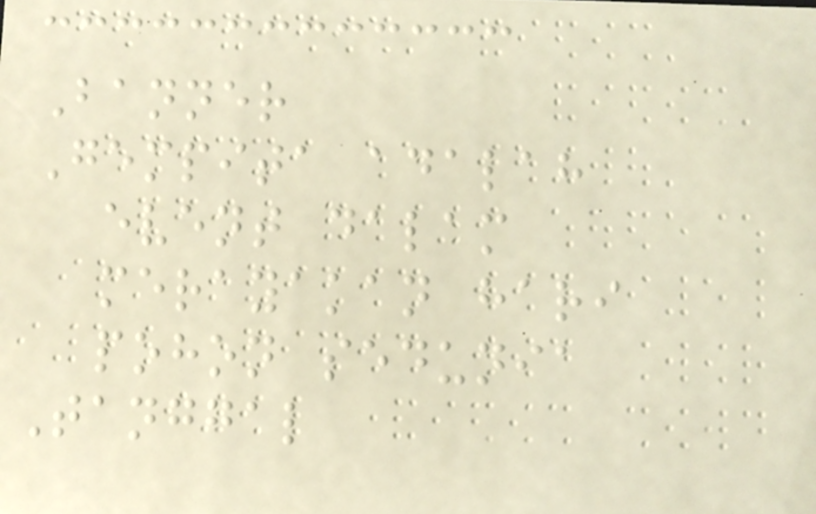Banner
Gempita adalah
event dalam
merayakan hari
pohon sedunia
Tanggal
